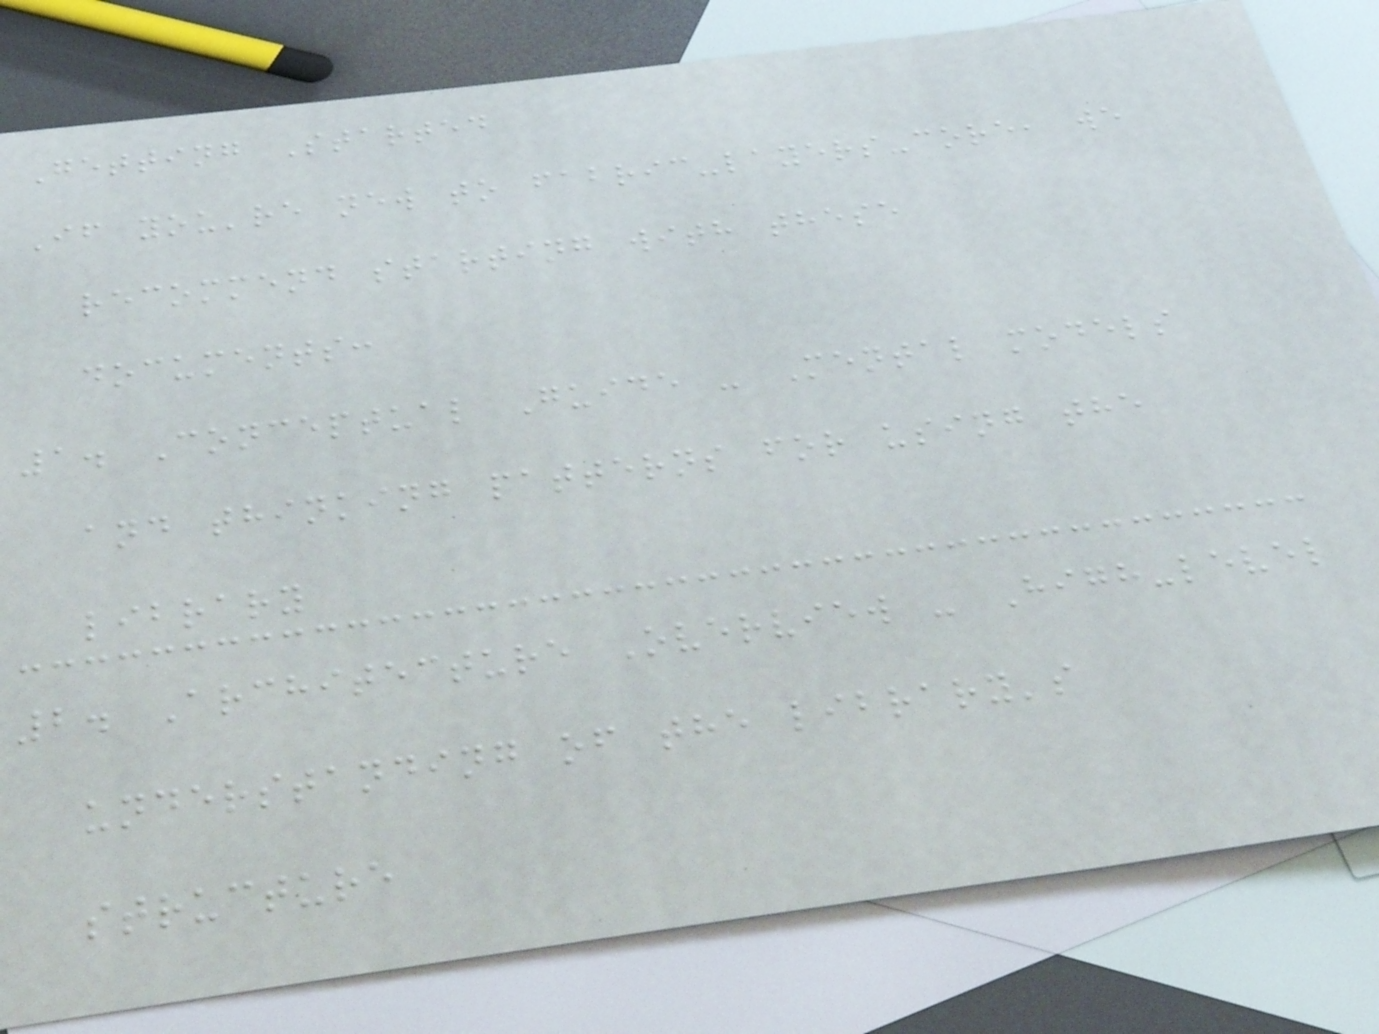Getting Started
If you're new to fabric-layers-core, we
recommend starting with these
documents:
1. Conceptual Guide - Mental models
and thinking patterns for using the
library
2. Architecture Overview - High-level
understanding of the library's
structure
